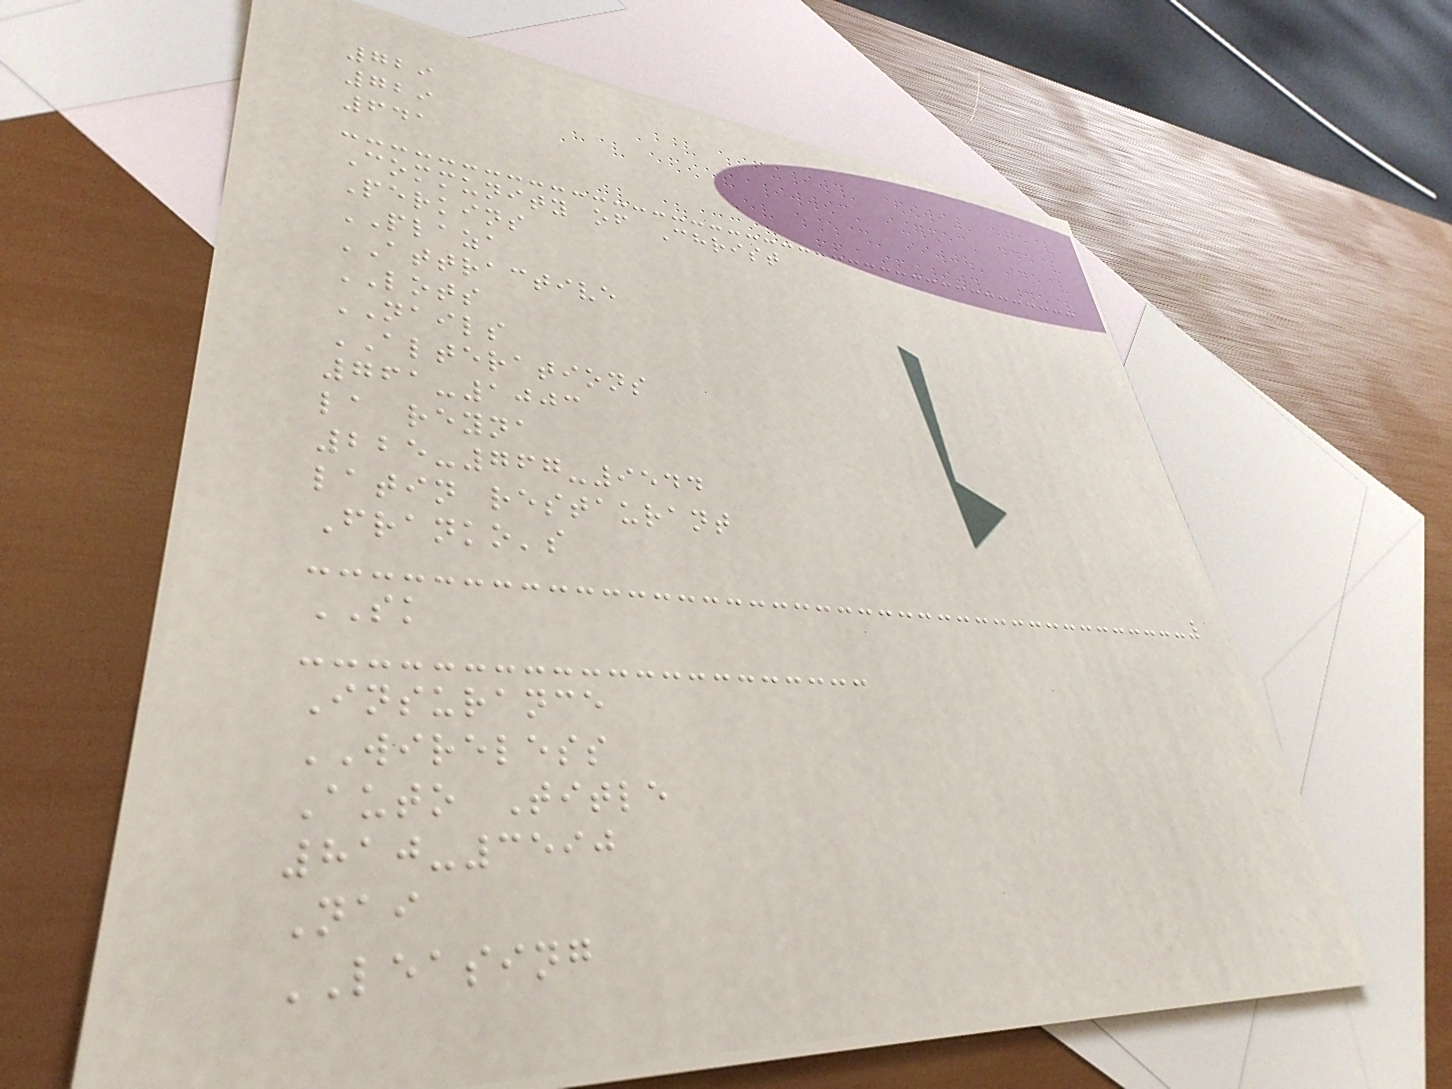729
729
641
Community of Christ
Perkins
PLAZA
ATTRACTIVE
LOTS
NAILS
ALTERATIONS
761-1003
la reyna
225-767-9544
latin restaurant
Franko's
SK
Insurance
WIRELESS
Auto Title
810-3590
Nai
LEASING
